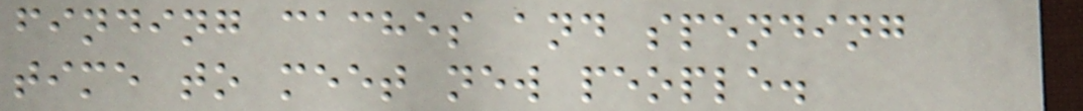finding caches and spending
time to meet new people.
